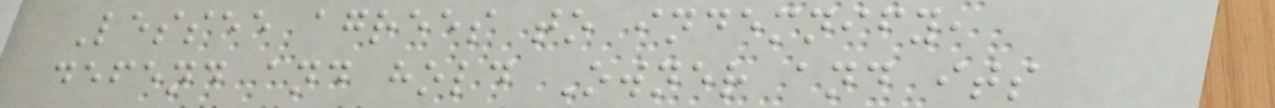Lessee agrees to indemnify,
defend and hold Owner and its
